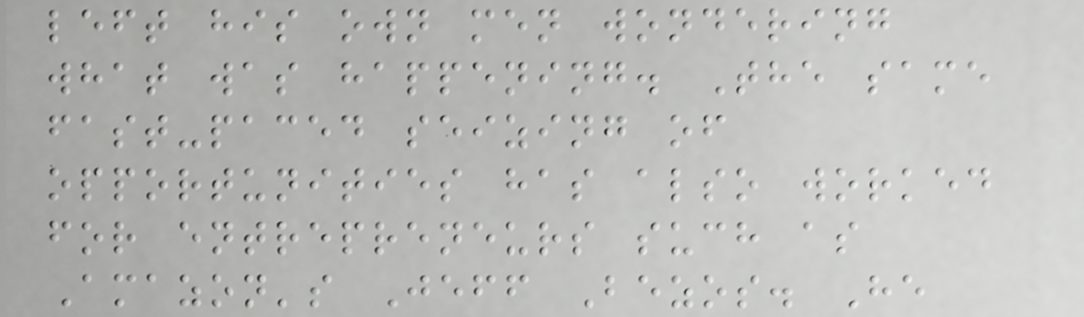left his own men wondering
what was happening. The same
fast-paced seizing of
opportunities has also worked
for entrepreneurs such as
Amazon's Jeff Bezos. He
